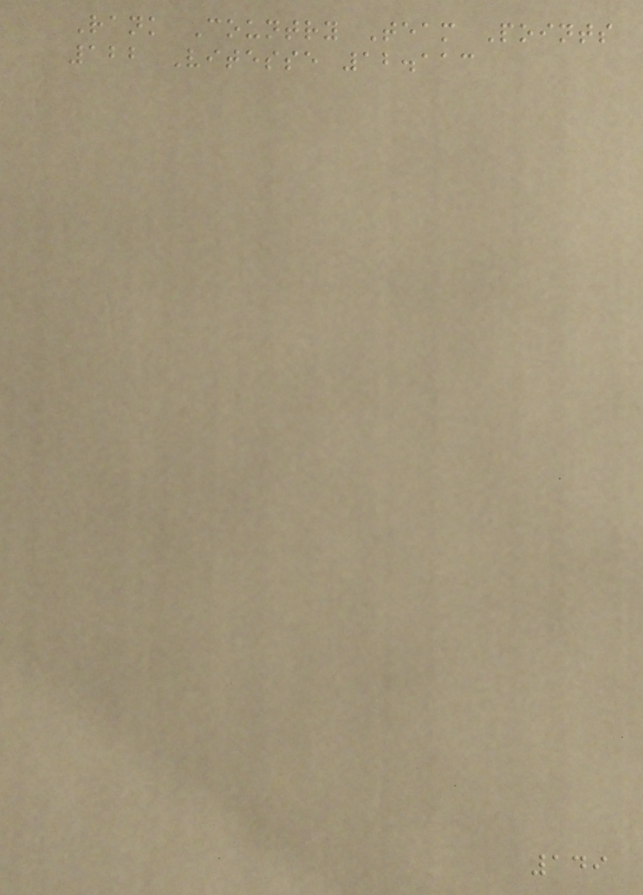Rank Country Team Points
122 Vitesse 12.113
149
